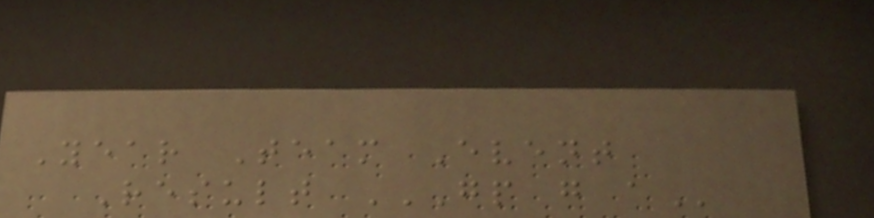Year Team Event
Result GP G A
